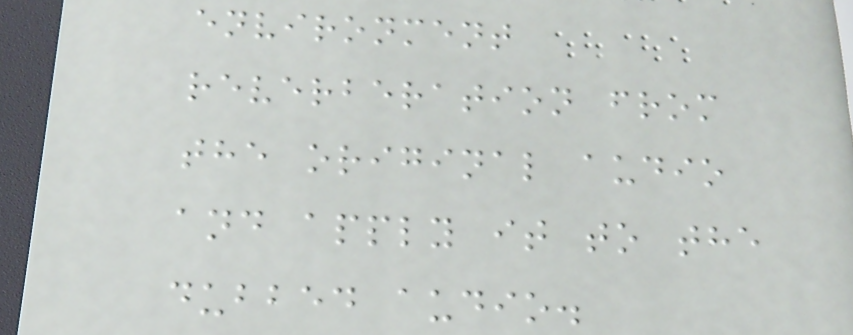environment
reverberation from
the original audio
and apply it to the
dubbed audio.
